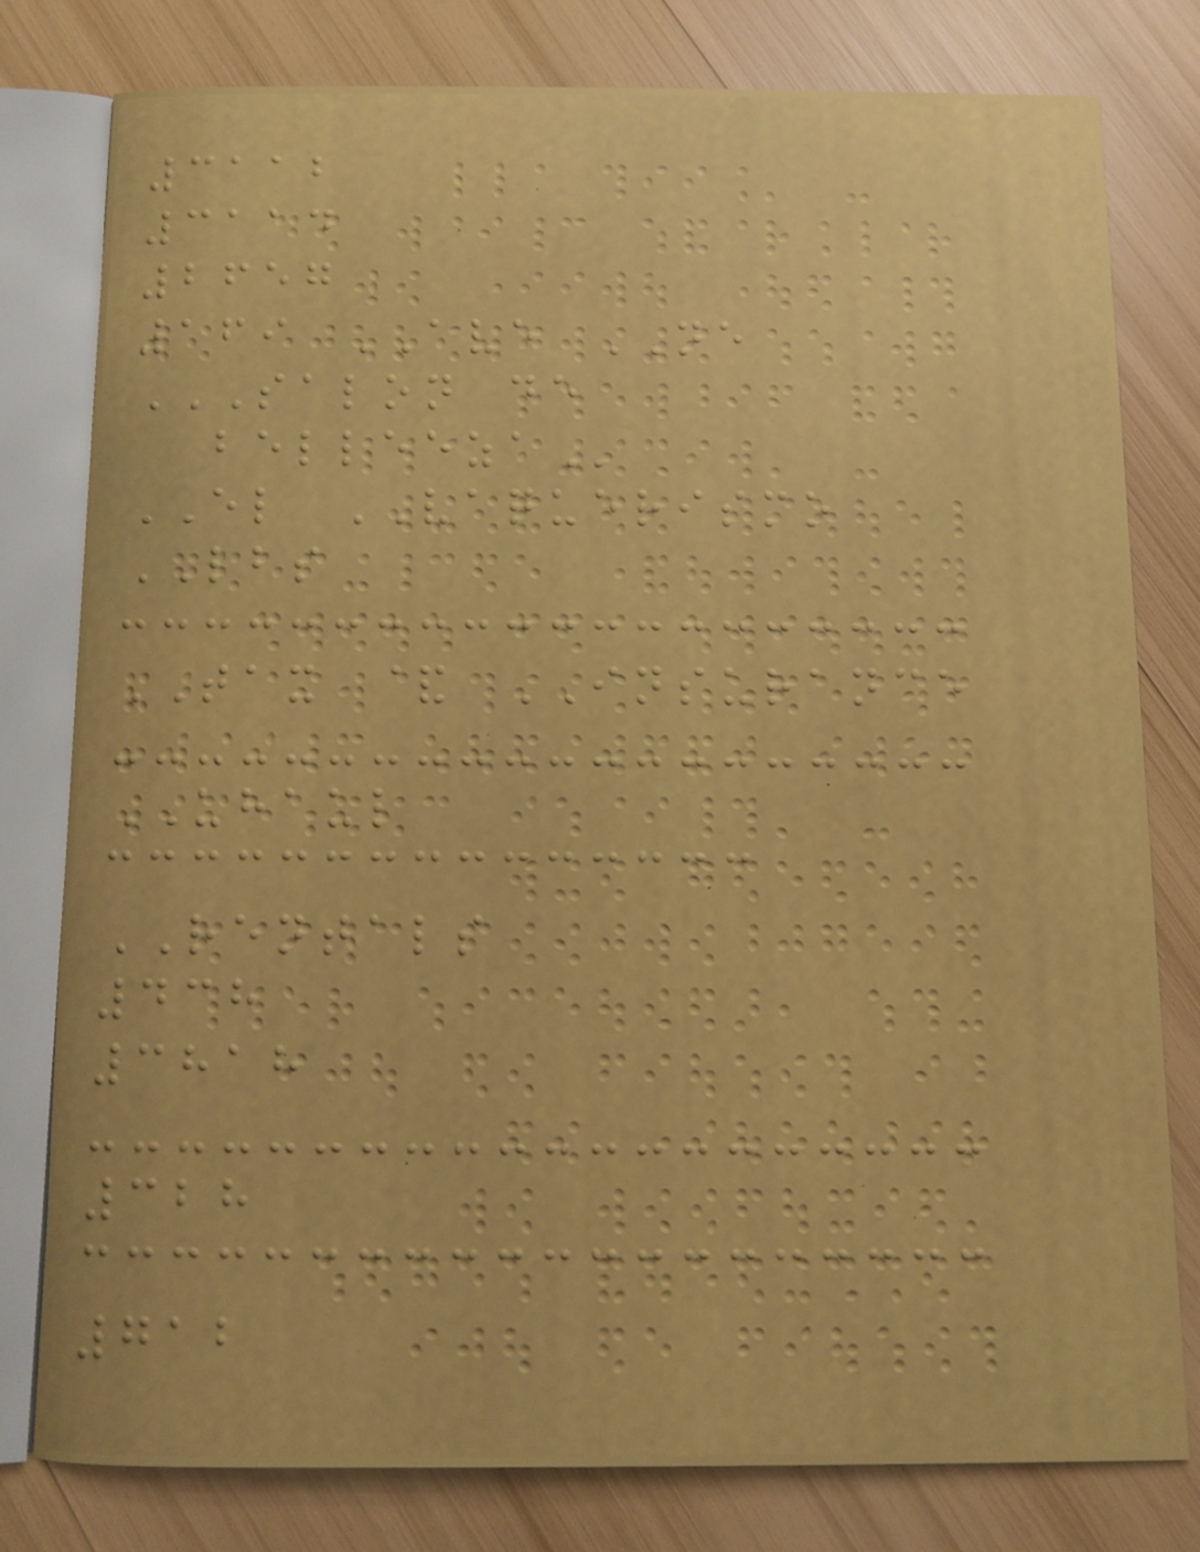3112
3114
2657
169 AVE NE
SALON DE
BELLEEZA
EL VAQUERISMO
LBS
TAX & INSURANCE
UHAUL
RENTALS
438
3818
328
712
